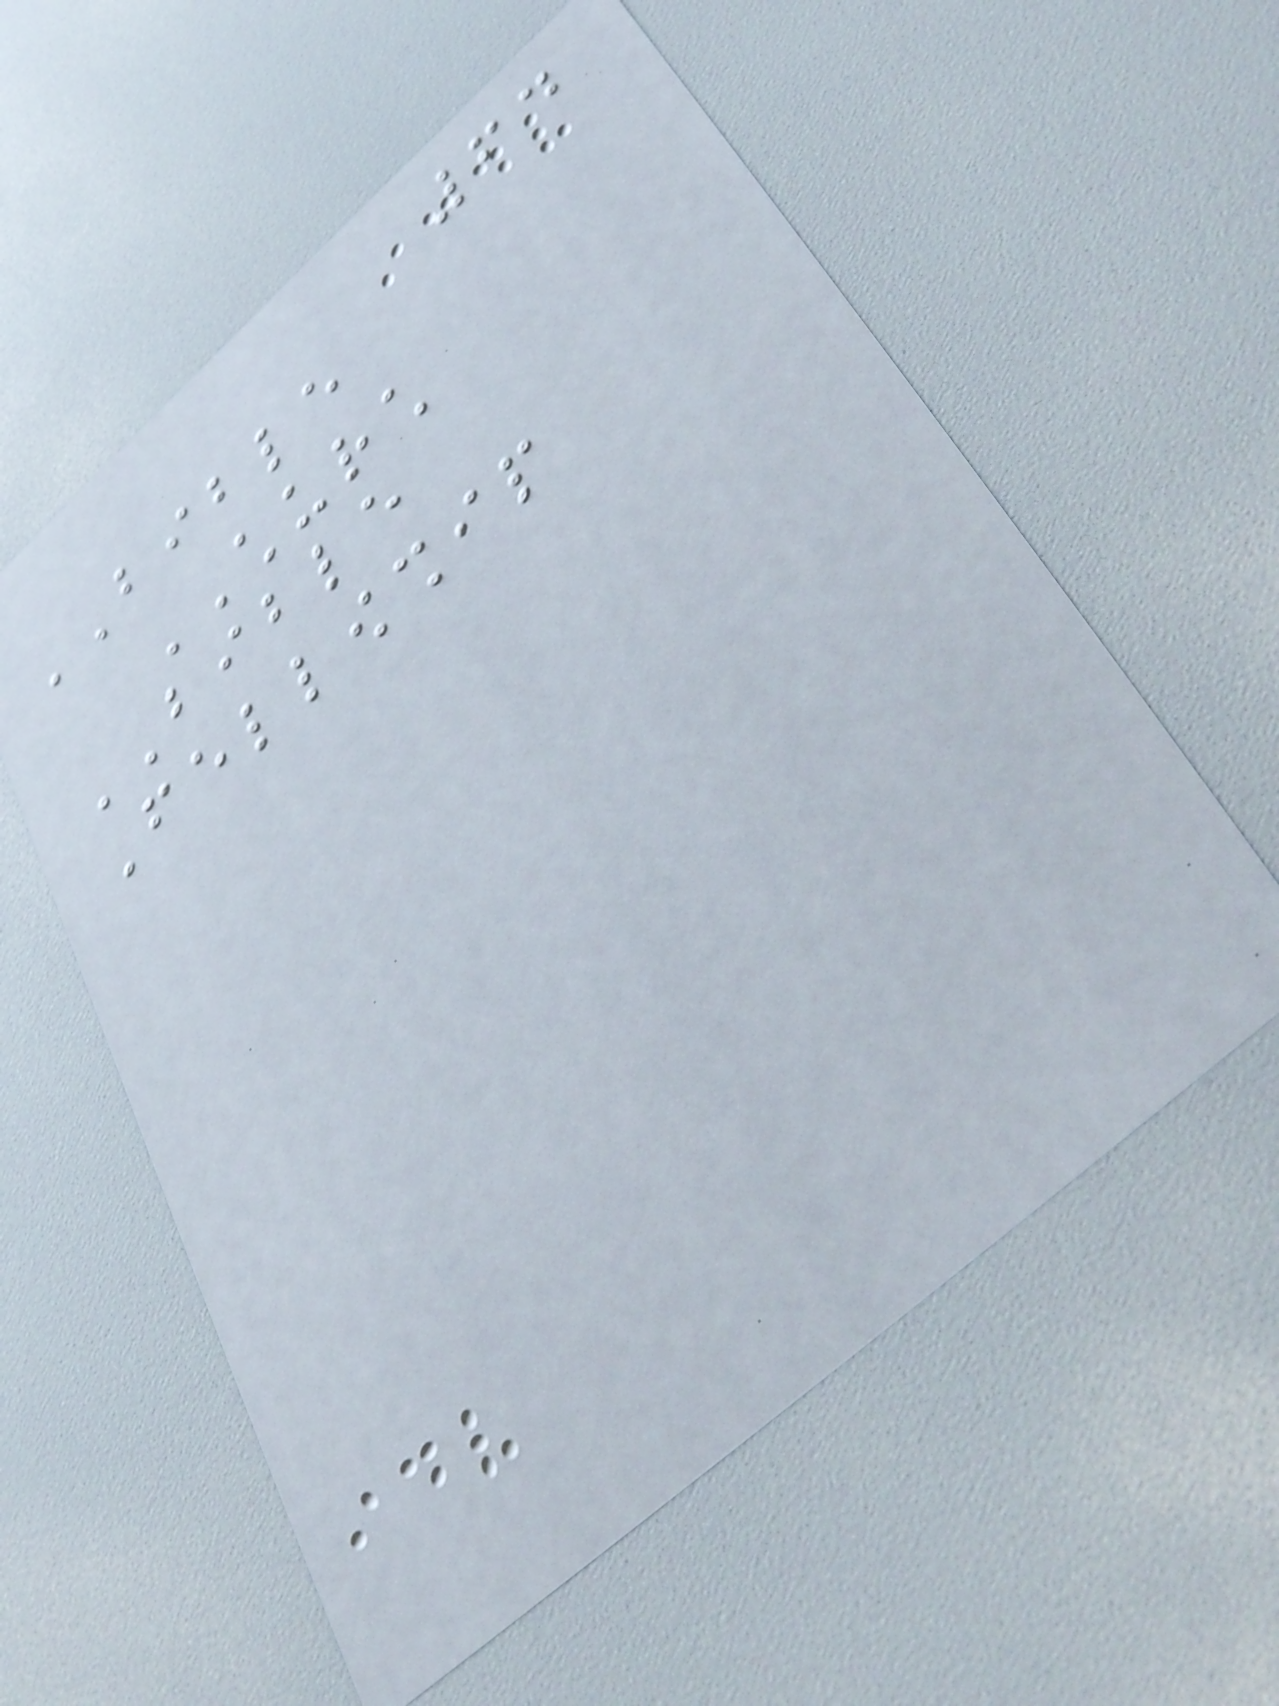64
BIBLE
CHURCH
BIBLE
Fellowship
